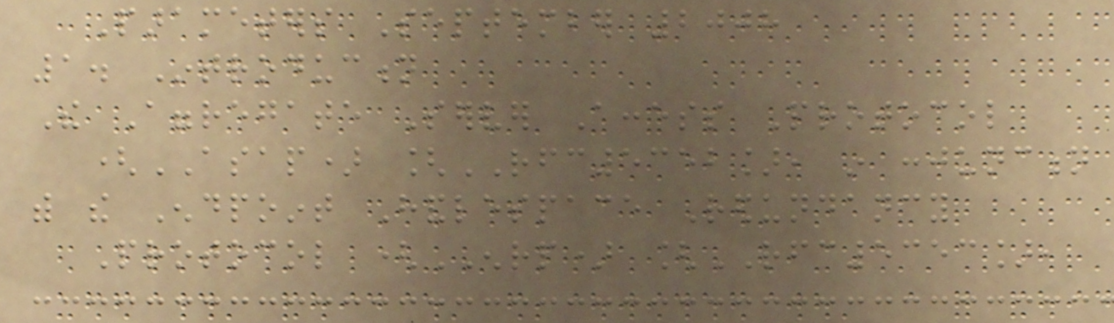Parameters September 2008
1. Introduction
The Aggregate Server Access Protocol
(ASAP) [RFC5352], in conjunction
with the Endpoint Handlespace Redundancy
Protocol (ENRP) [RFC5353],
